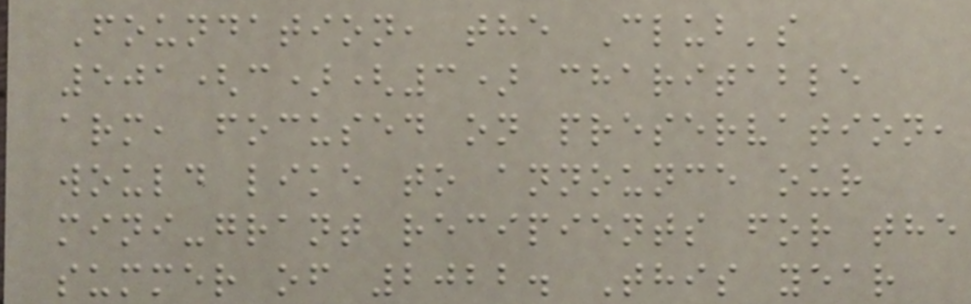Foundation, the Club's
501(c)(3) charitable
arm, focused on preservation,
would like to announce our
mini-grant recipients for the
summer of 2022. This year
